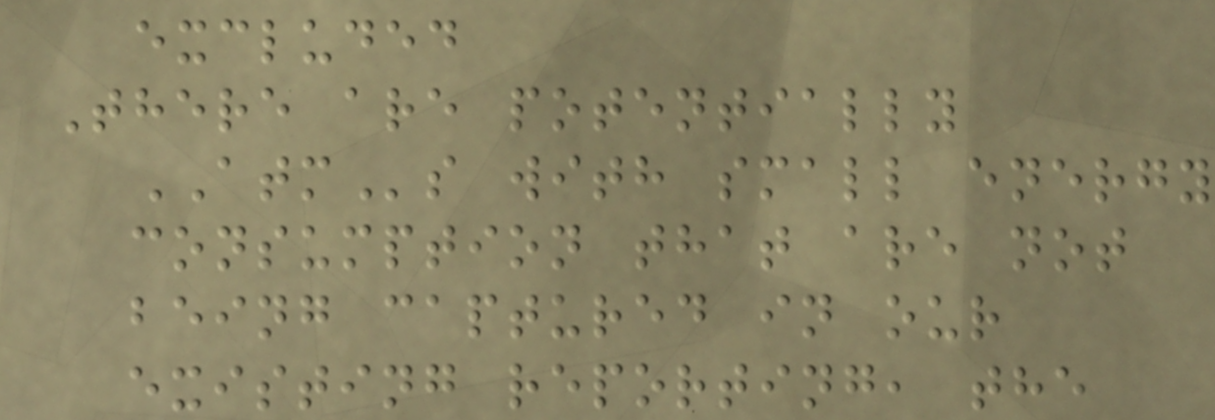excluded
There are potentially
ATMs with small energy
consumption that are not
being captured in our
existing reporting, the
